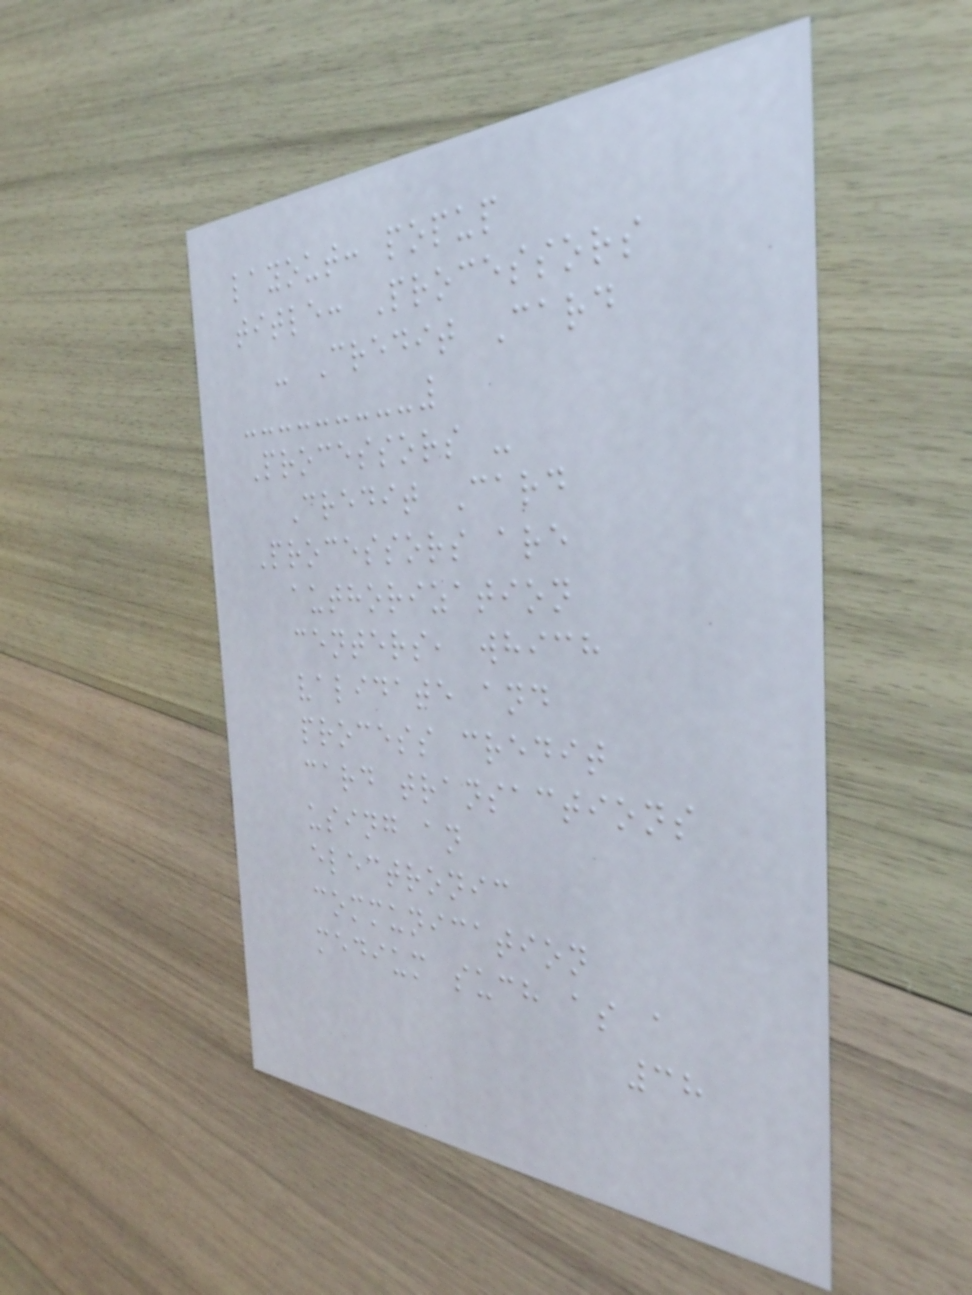layout: popup
title: Processors
- Credit Card
Processors -
Credit Card
Processors are
authorization
centers, which
validate and
process credit
card transactions
using an
electronic
communication
medium such as a
38
